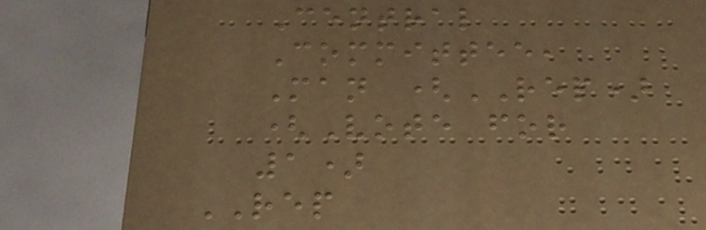Central
Committee,
Man (REP)
(Vote for
1)
REP
